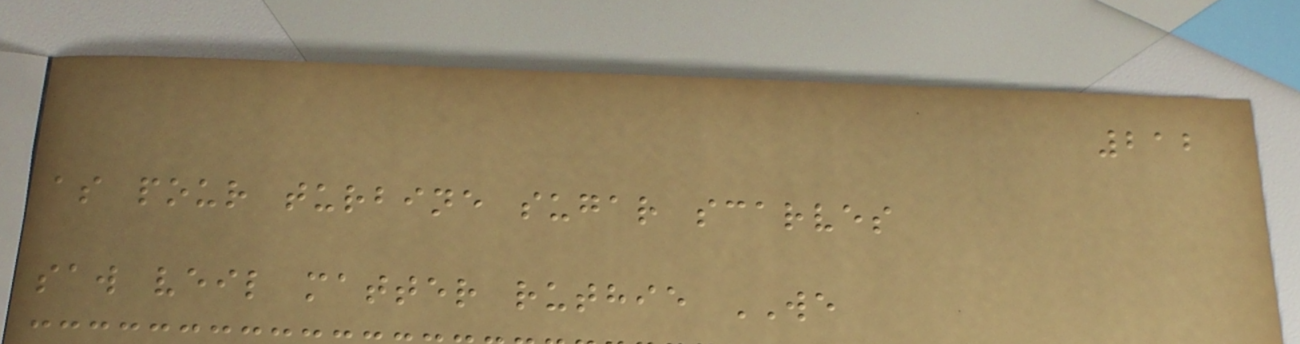212
as pour turbine sugar scarves
saw veil matter ruthie WE
